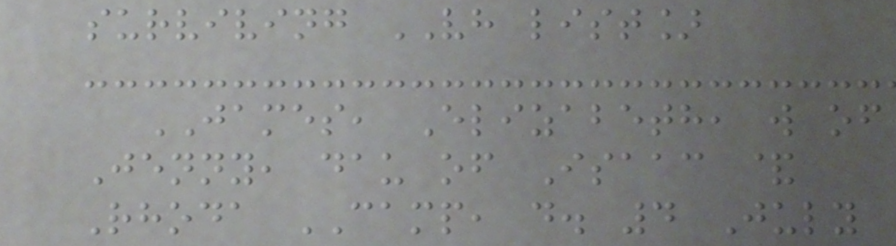surviving VH list]
JAMES, Elizabeth, w of
Jenny, dau of Isaac &
Rhoda CAMP, d. 4 July
